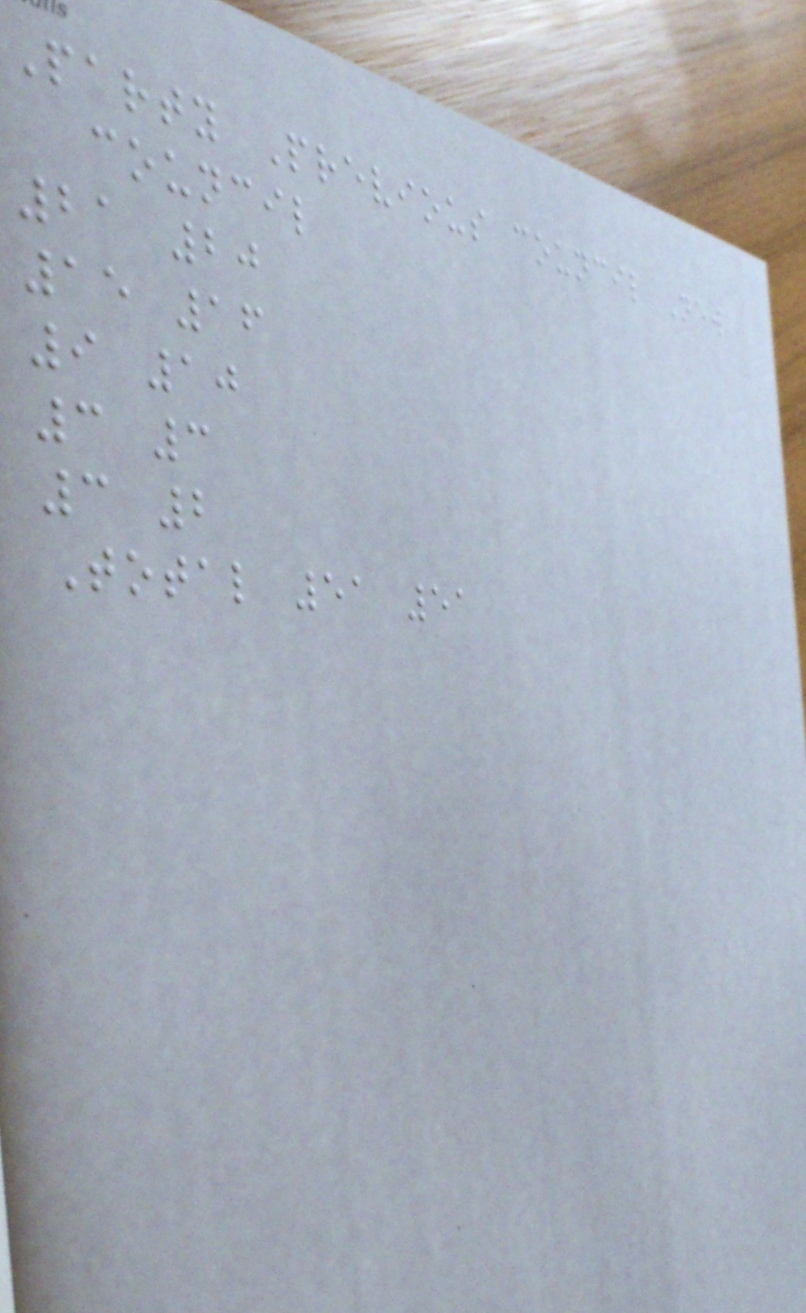Party Previous council New
council
21 20
15 16
9 10
3 3
3 2
Total 51 51
